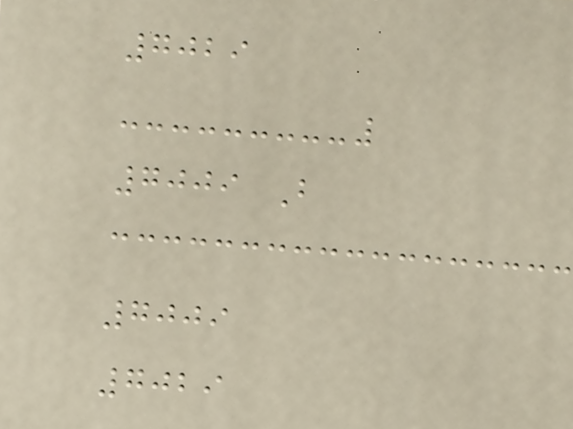7029
7009 B
7009
7029
